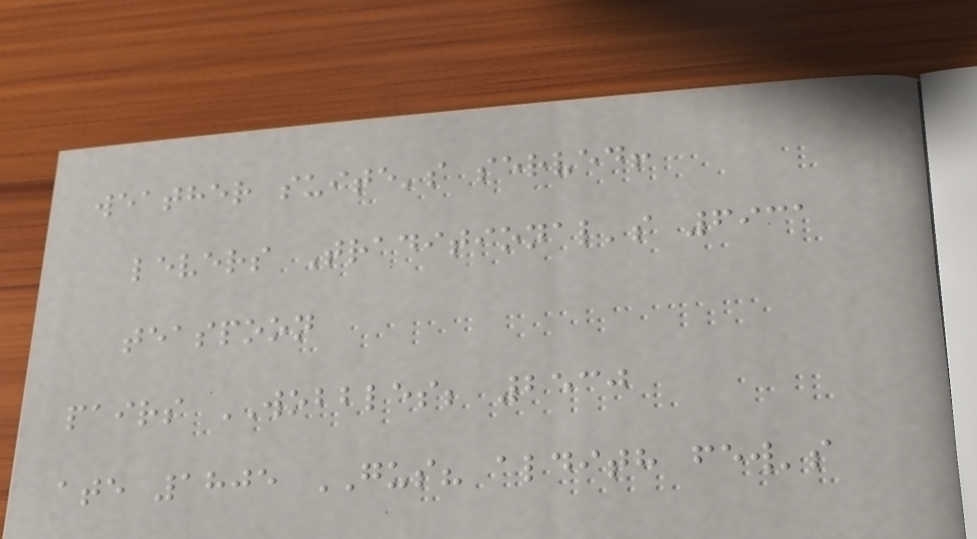weather suite's served!
levers Traditional's 6931
teaspoon
pairs WOBBLES; 2530
ate 1805 GUS? aldith few's
